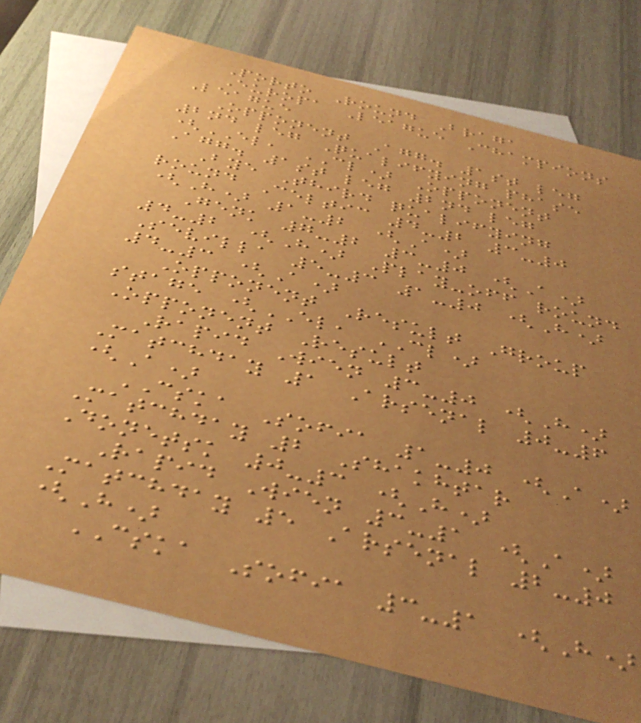Porto Round Braga
Europa League Champions
League
Opponent Agg. 1st leg
2nd leg Qualifying phase
(EL, CL) Opponent
Agg. 1st leg 2nd leg
Bye Third qualifying
round Celtic 4-2 3-0
(H) 1-2 (A)
Genk 7-2 3-0 (A)
4-2 (H) Play-off round
Sevilla 5-3 1-0 (H)
4-3 (A)
Opponent Result Group
stage (EL, CL)
Opponent Result
Rapid Wien 3-0 (H)
Matchday 1 Arsenal 0-6
(A)
CSKA Sofia 1-0 (A)
Matchday 2 Shakhtar
Donetsk 0-3 (H)
Rapid Wien 3-1 (A)
Matchday 5 Arsenal 2-0
(H)
CSKA Sofia 3-1 (H)
